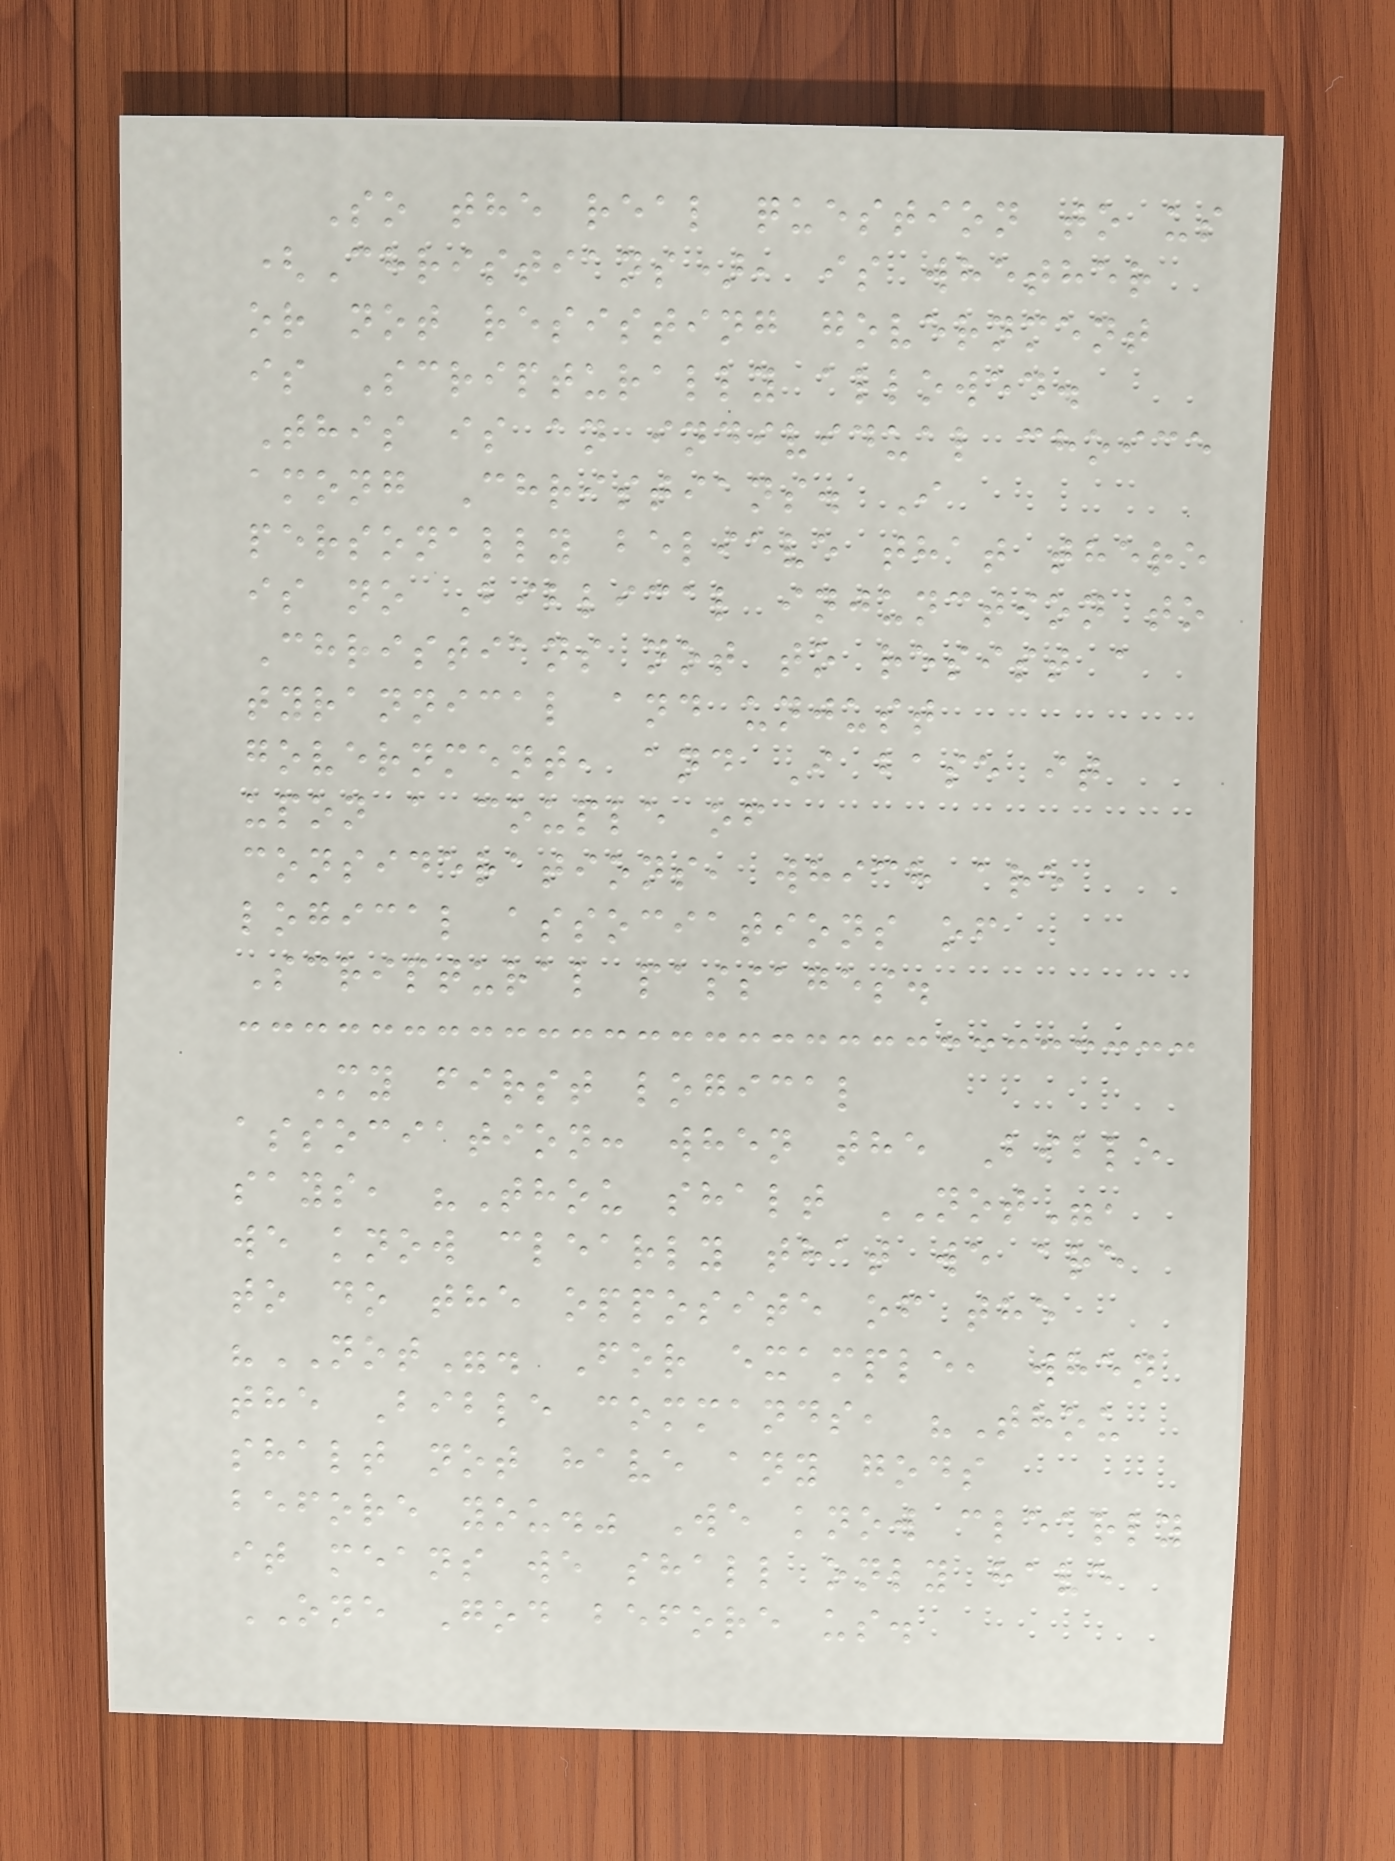So the real question to us
(Christians), is whether
or not resisting government
is Scripturally allowed.
This is an individual choice
among Christians. I
personally believe that there
is no Biblical injunction to
Christians not to resist a
tyrannical and unjust
government, and I base it
upon a couple of
considerations, which are
logical associations of
Scriptural passages.
My first logical
association: when the Bible
says, "Thou shalt NOT",
we know clearly that we are
to do the opposite of the
"NOT". For example, when
the Bible commands, "Thou
shalt not have any gods
before you." We know clearly
it means we shall only have
ONE God before us.
